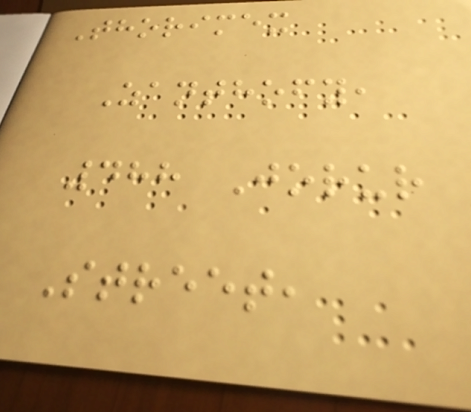Thorimex
Zanthofy,
488 Jorur
Street,
